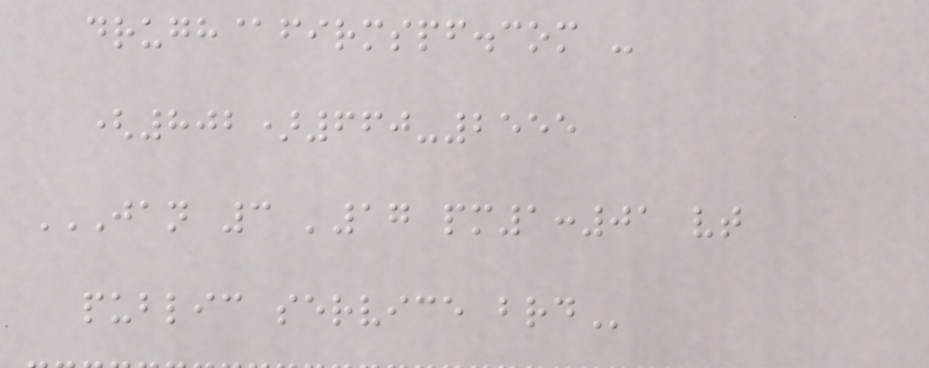drugh@firmspf.com -
(802)660-2555
JAN 3 '17 PM1:01 VT
PUBLIC SERVICE BRD
